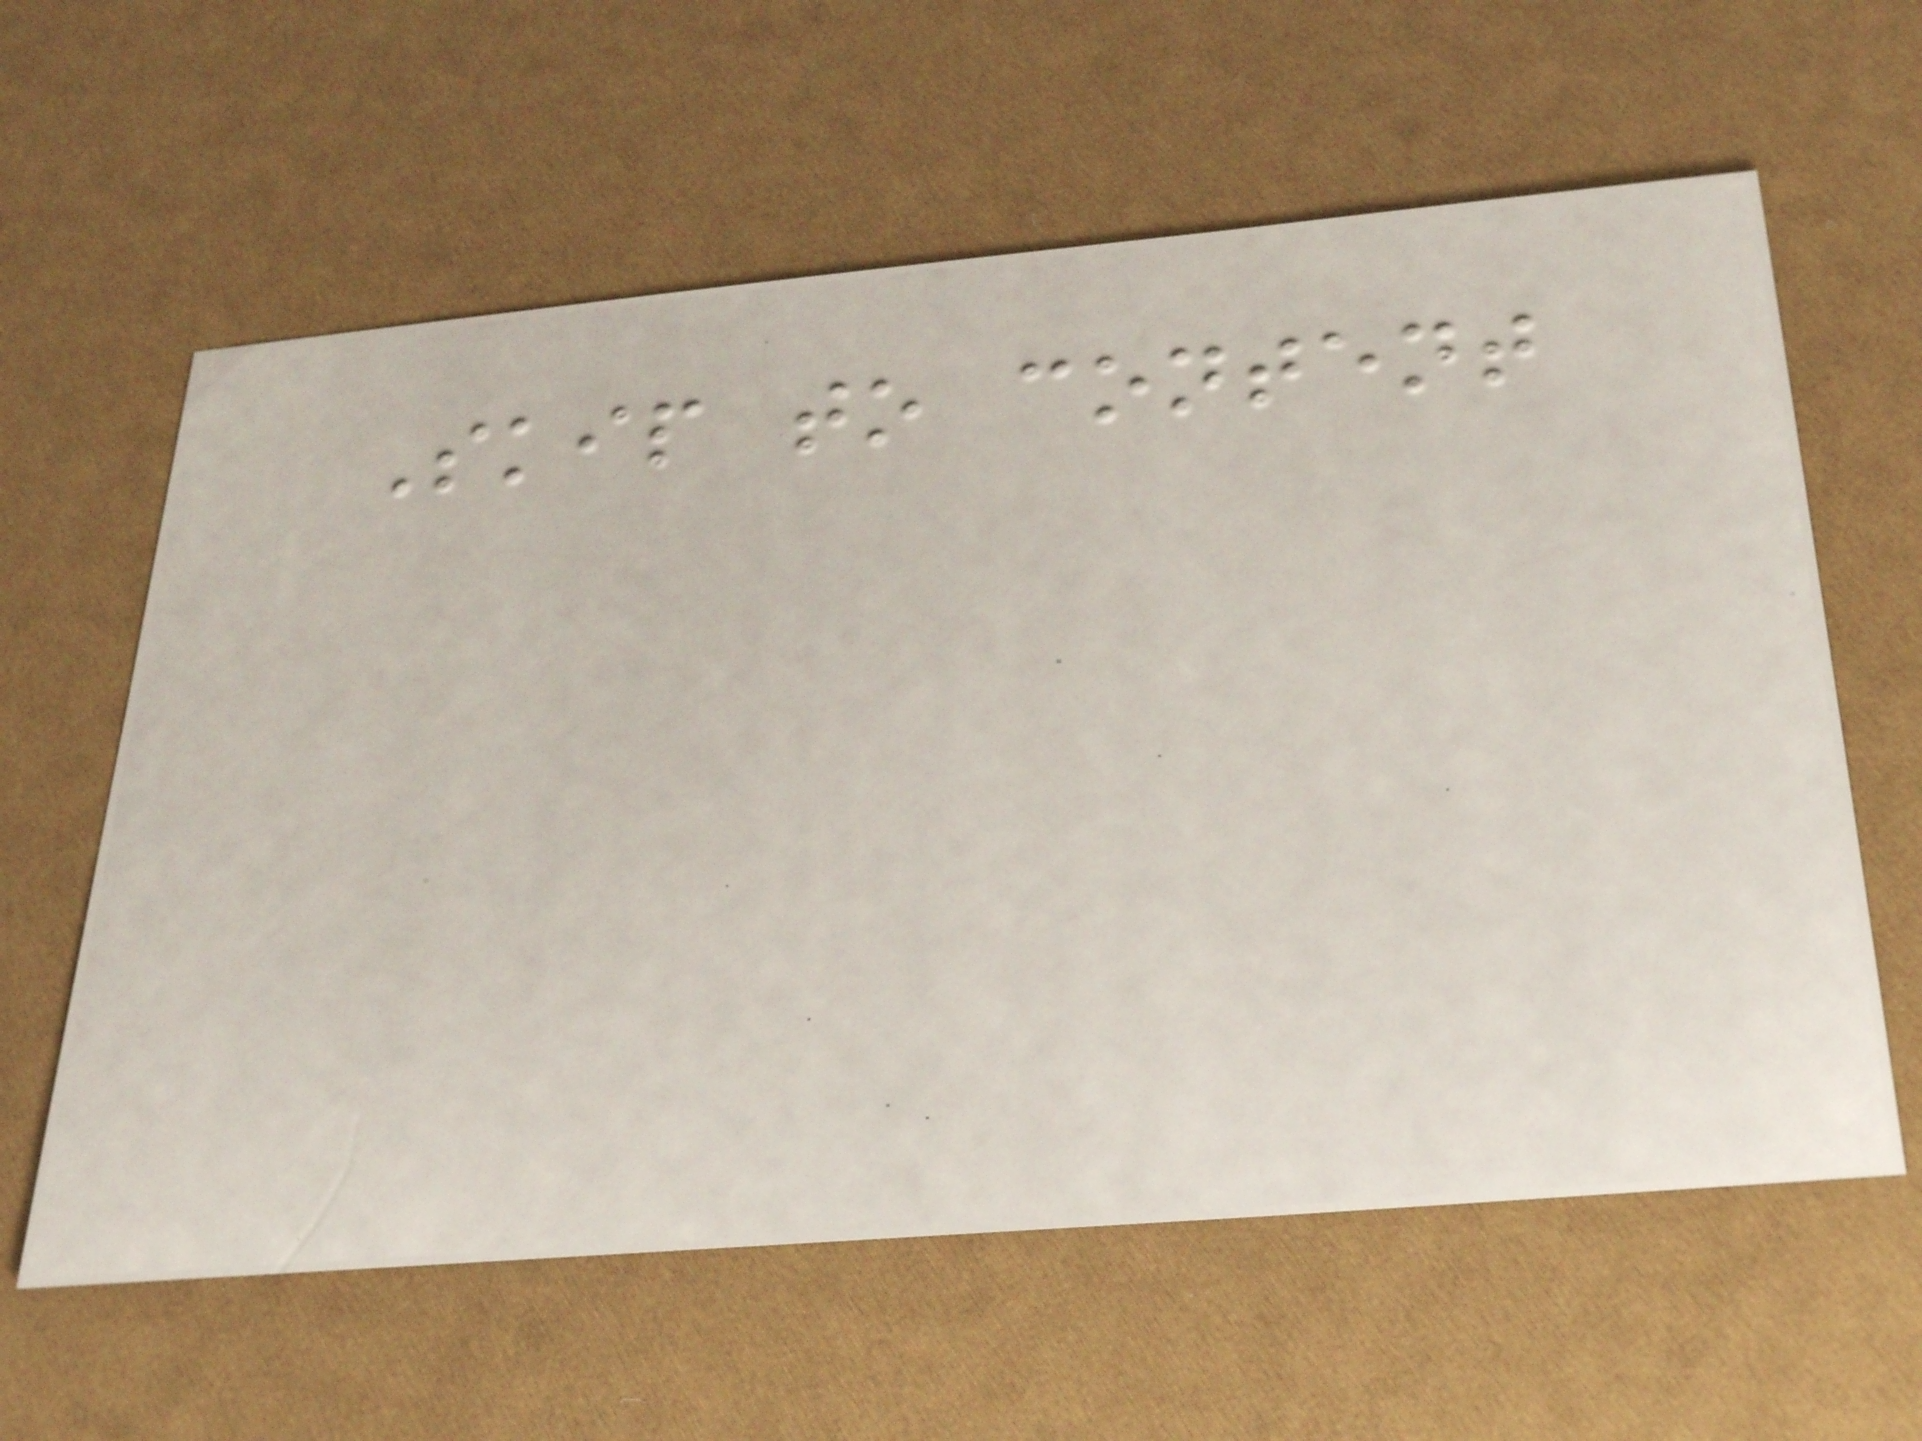Skip to content
